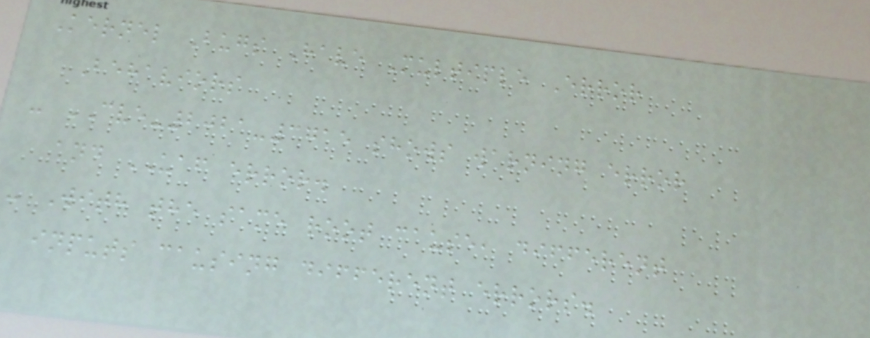Kernel Bugs Have Multiple Error
Behaviors
- CVE-2021-3715 shows warning error
and UAF error.
- With the same root cause, different
inputs causing different errors.
